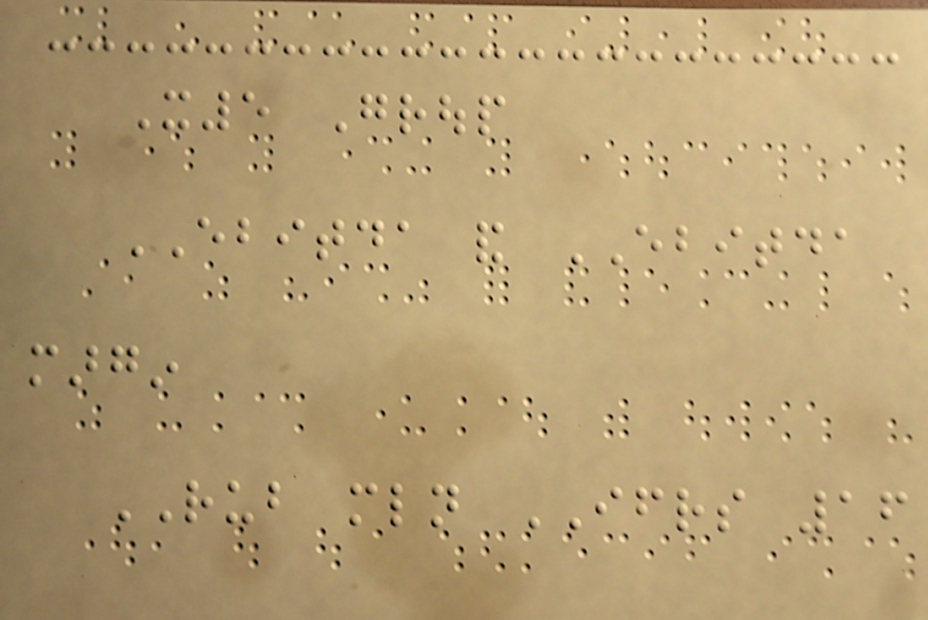X5 Group
EBITDA and EBITDA
margin
RUB mln IFRS 16
